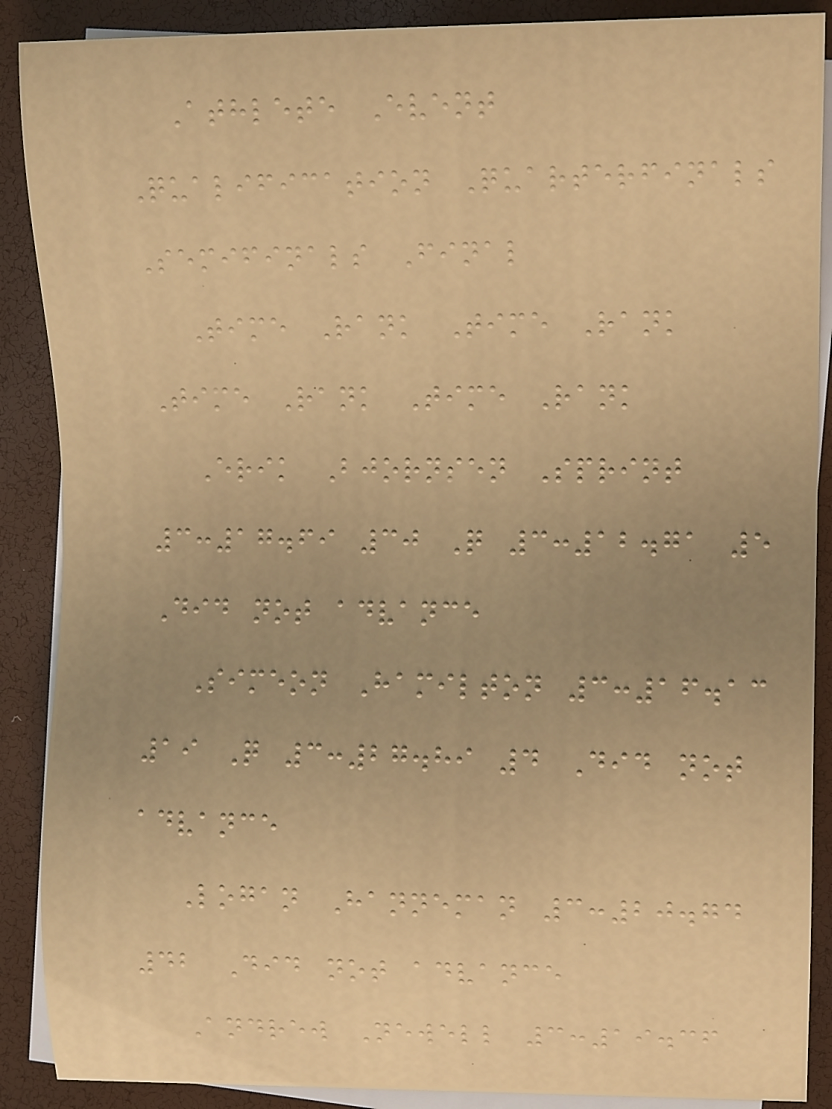Athlete Event
Qualification Quarterfinals
Semifinals Final
Time Rank Time Rank
Time Rank Time Rank
Erik Bjornsen Sprint
3:17.69 30 Q 3:12.71 5
Did not advance
Simeon Hamilton 3:16.13
19 Q 3:27.89 4 Did not
advance
Logan Hanneman 3:20.74
42 Did not advance
Andrew Newell 3:19.36
